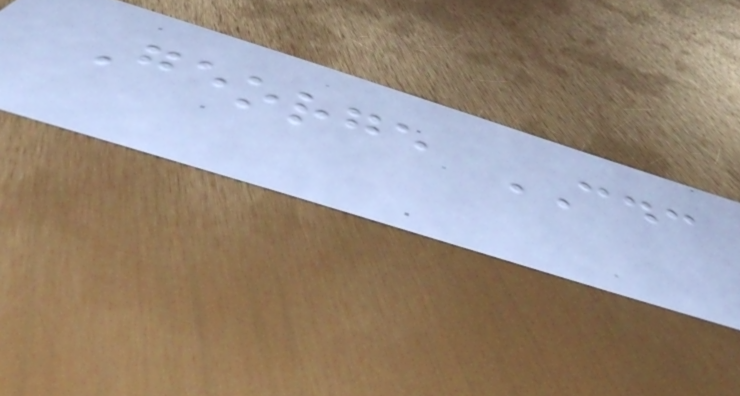George CDC
